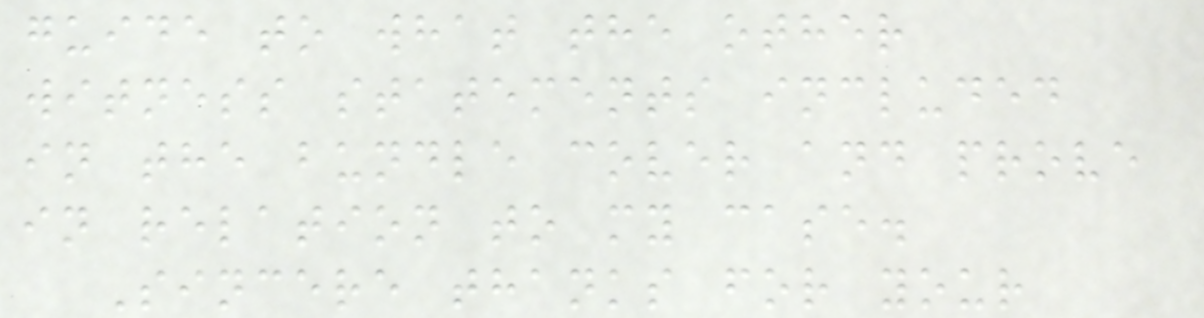guide to what the other
witness statements included
in the bundle cover and prove
in relation to my case.
Sincere thanks for your
